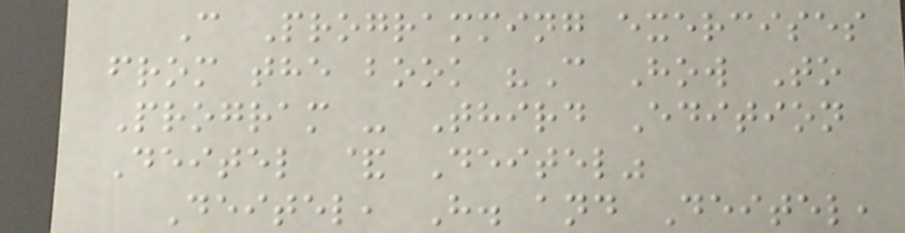C Programming exercises
from the book "C How To
Program - Third Edition
Deitel & Deitel"
Deitel, H. and Deitel,
